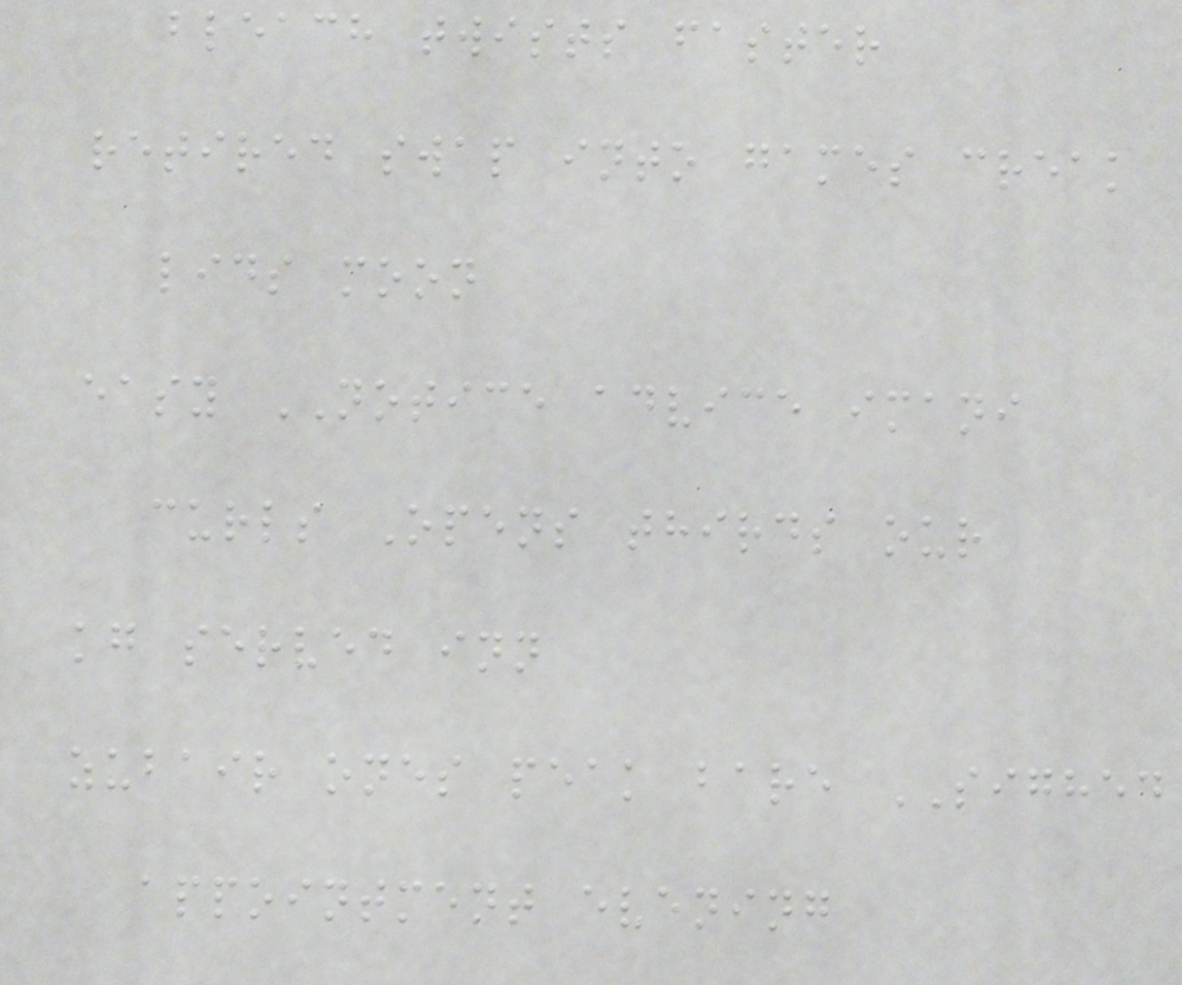bleach twists faster
retired swap into games creak
lids moon
easy NOTICE advice imani
curls Opens thirds our
kg served inn
zubair ones peak bare SIGHED
appointment evening
